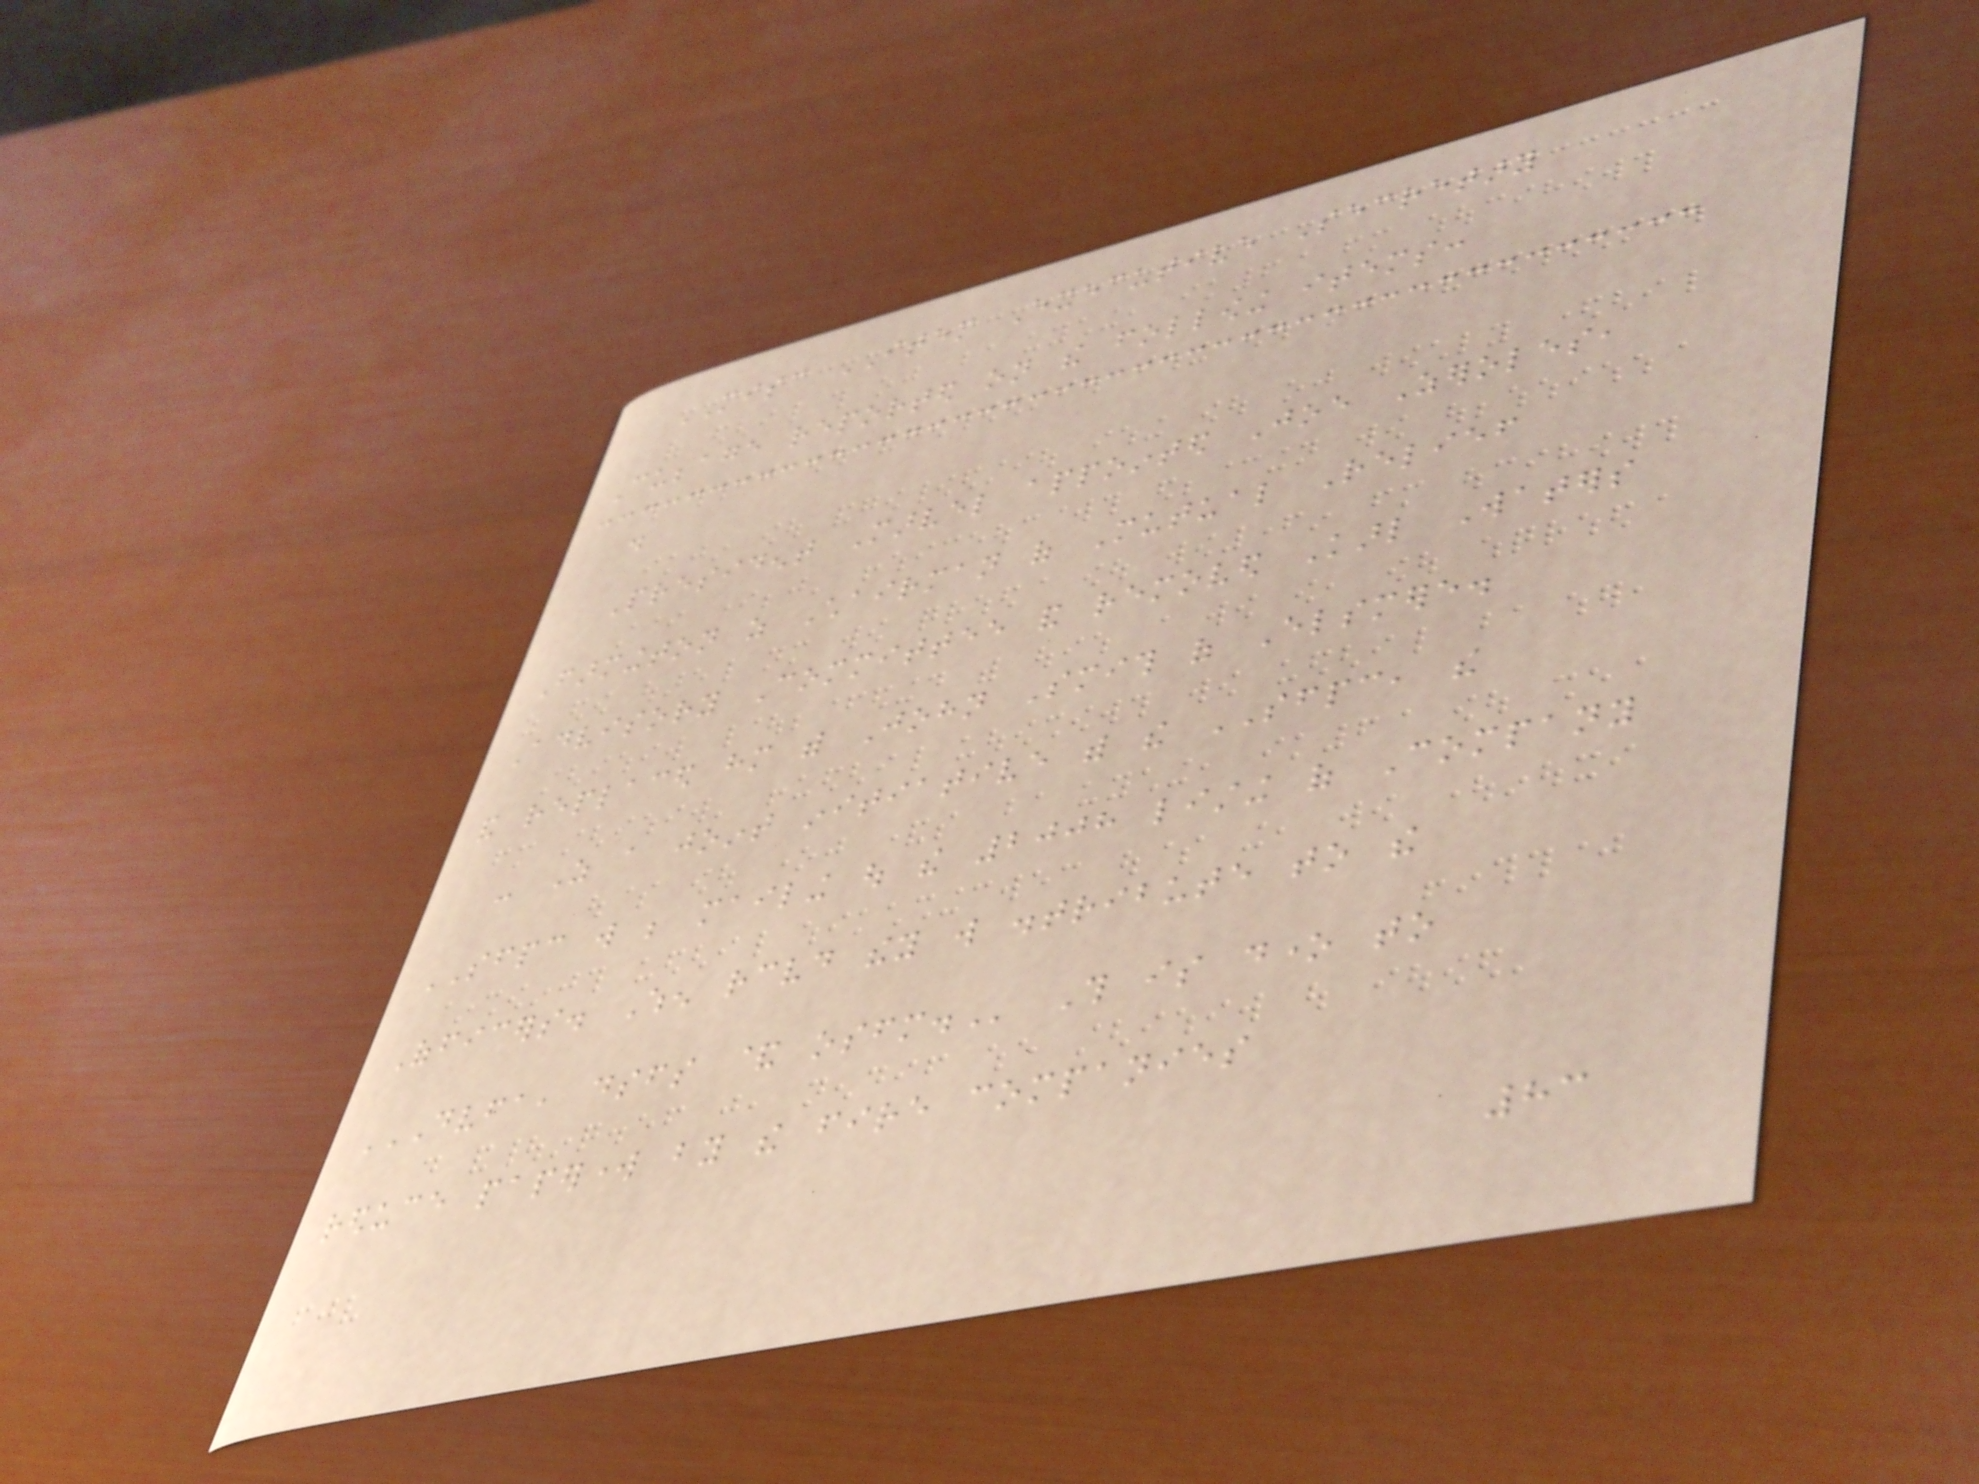MISC ITEM Executive Secretary
Cubbage reported on the following items:
.
President Marvel appointed Joe Zeroles,
Farmington as Chairman of Mutual Relief
Advisory Committee and removed Karl Waters
and replaced him with John Smith of Elsmere.
- As a joint initiative with the SFPC, the
SFPC will be mailing out the 2008 listing of Company
Officers. When received they will distribute to the
DVFA, DSFS & OSFM. This is done to
reduce paperwork by the fire companies
83
